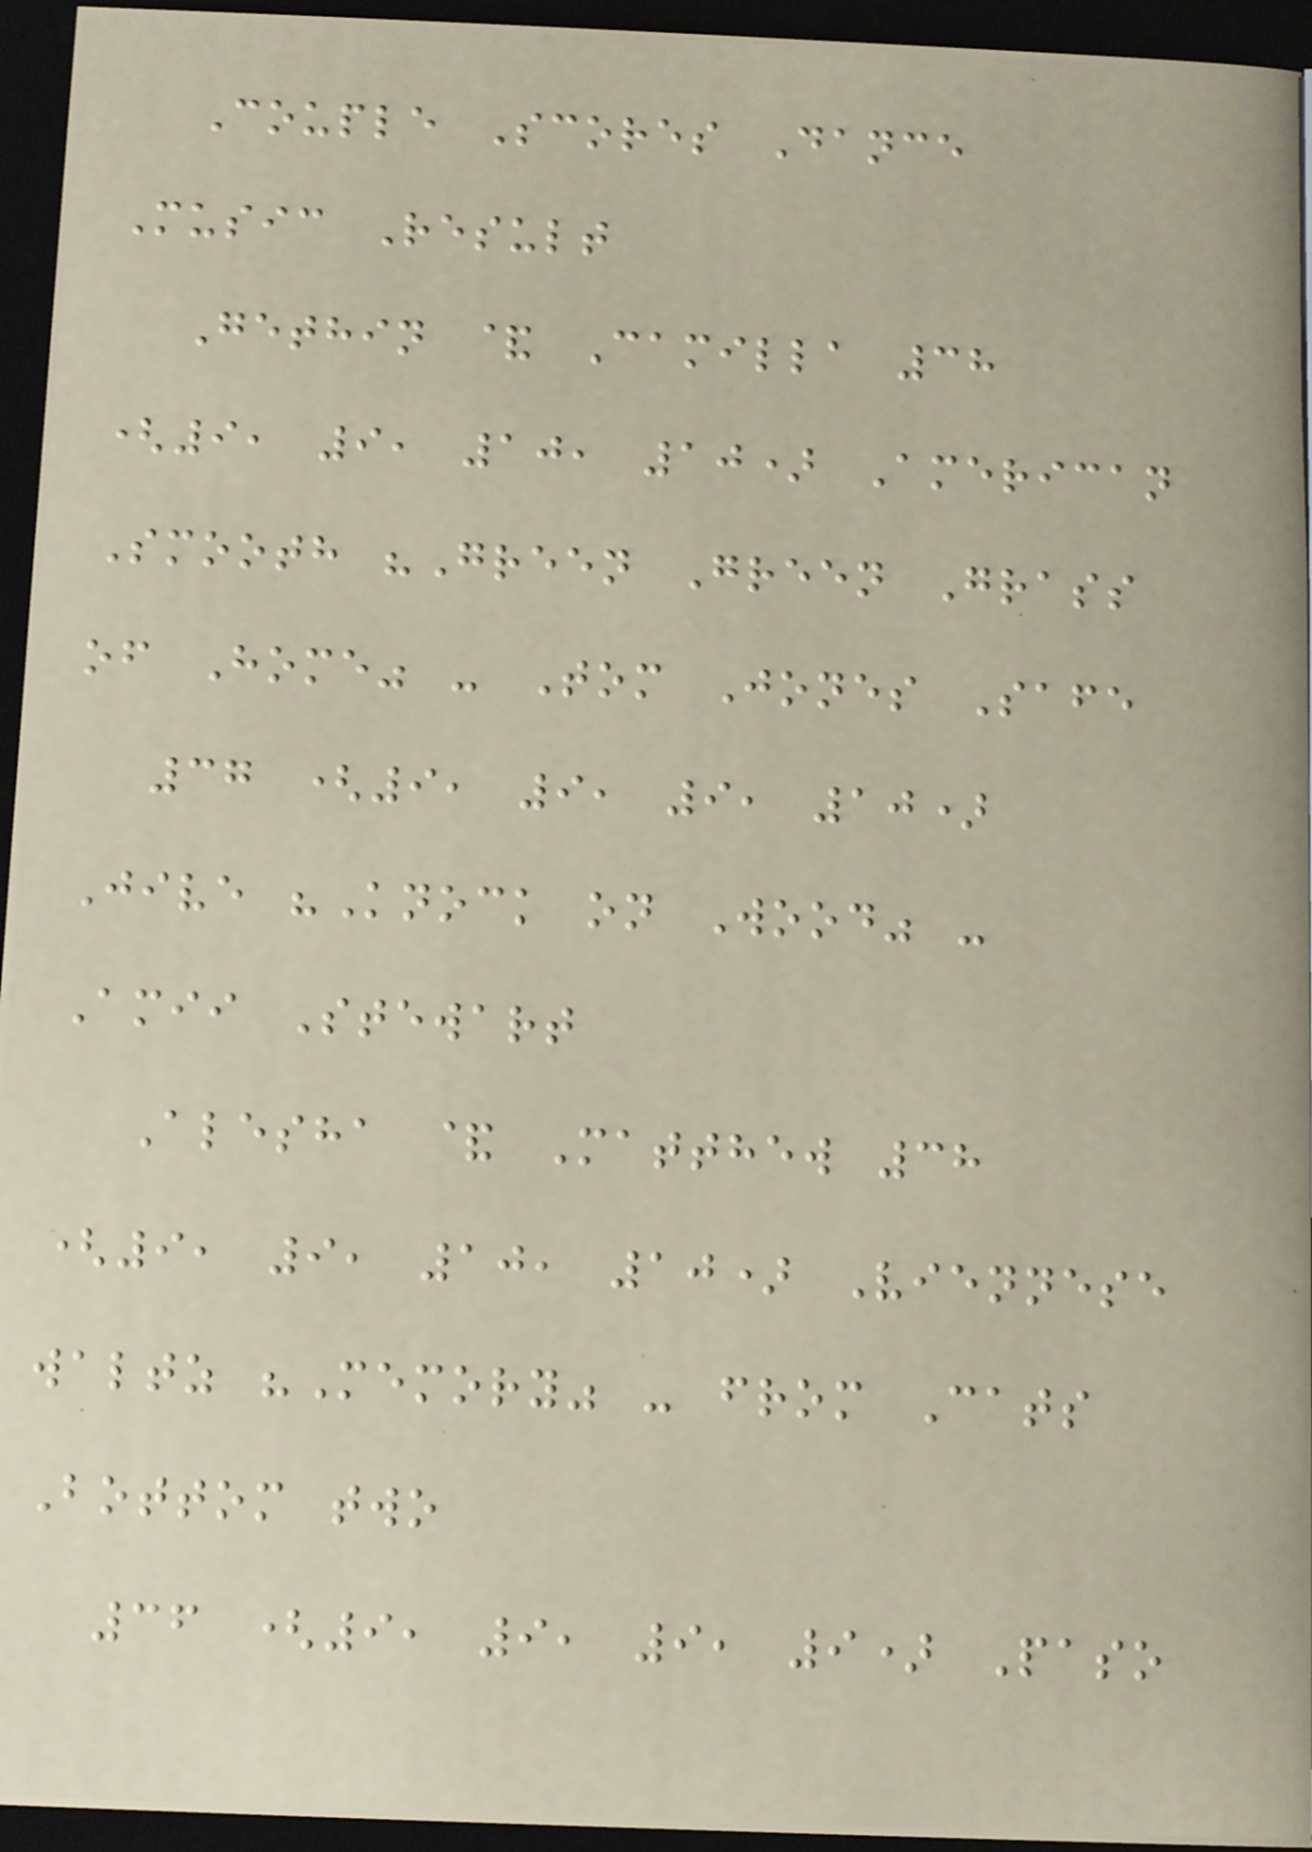Couple Scores Dance
Music Result
Gethin & Camilla 38
(9, 9, 10, 10) American
Smooth "Green Green Grass
of Home" - Tom Jones Safe
37 (9, 9, 9, 10)
Jive "Knock on Wood" -
Amii Stewart
Alesha & Matthew 38
(9, 9, 10, 10) Viennese
waltz "Memory" - from Cats
Bottom two
36 (9, 9, 9, 9) Paso
